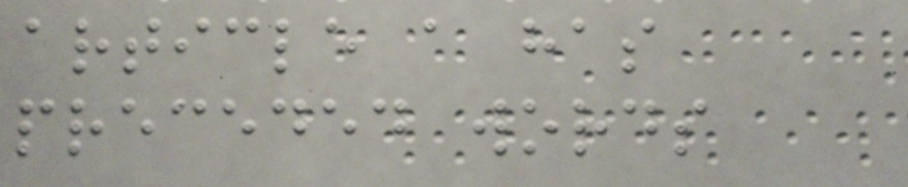article a has
preceded words
